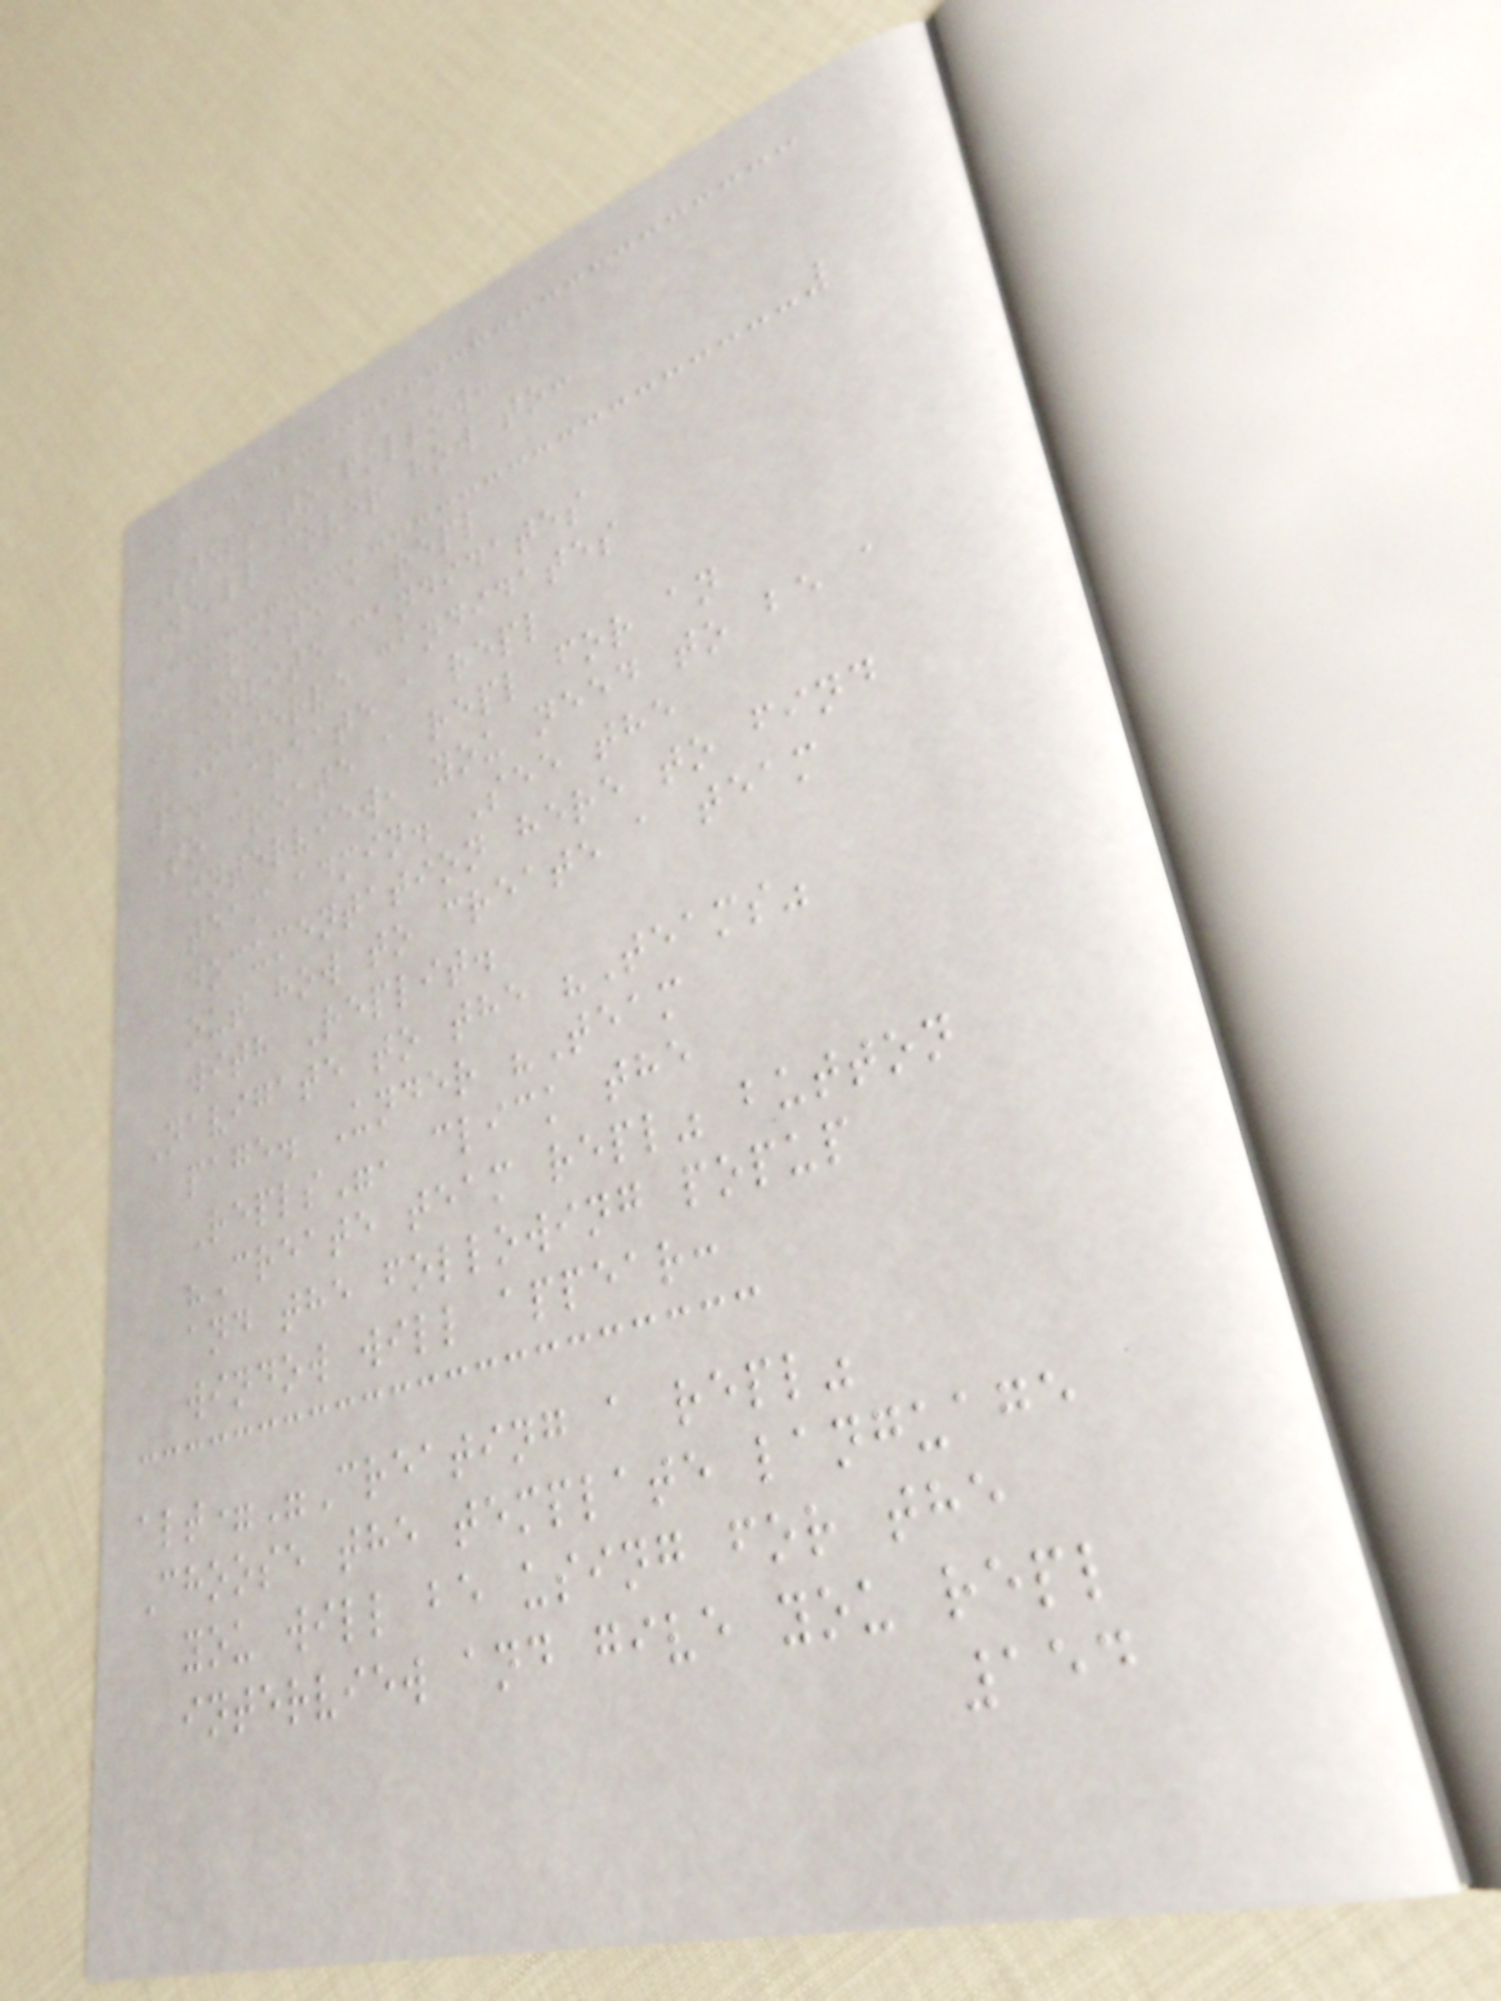Steps to follow:
We'll cover how to:
- Create a repl
- Invite candidates
- Observe candidates
1. Create a repl
To create a repl for an
interview, you need to be a
team admin. See the
documentation here to find
out how to create a team
with Replit.
Navigate to the "Teams"
page. Under "Team
Repls", click the
"Create team repl" button
and the following popup
window will appear:
alt="Creating a repl"
Choose the template language
you will be using for the
interview and give you repl
154
